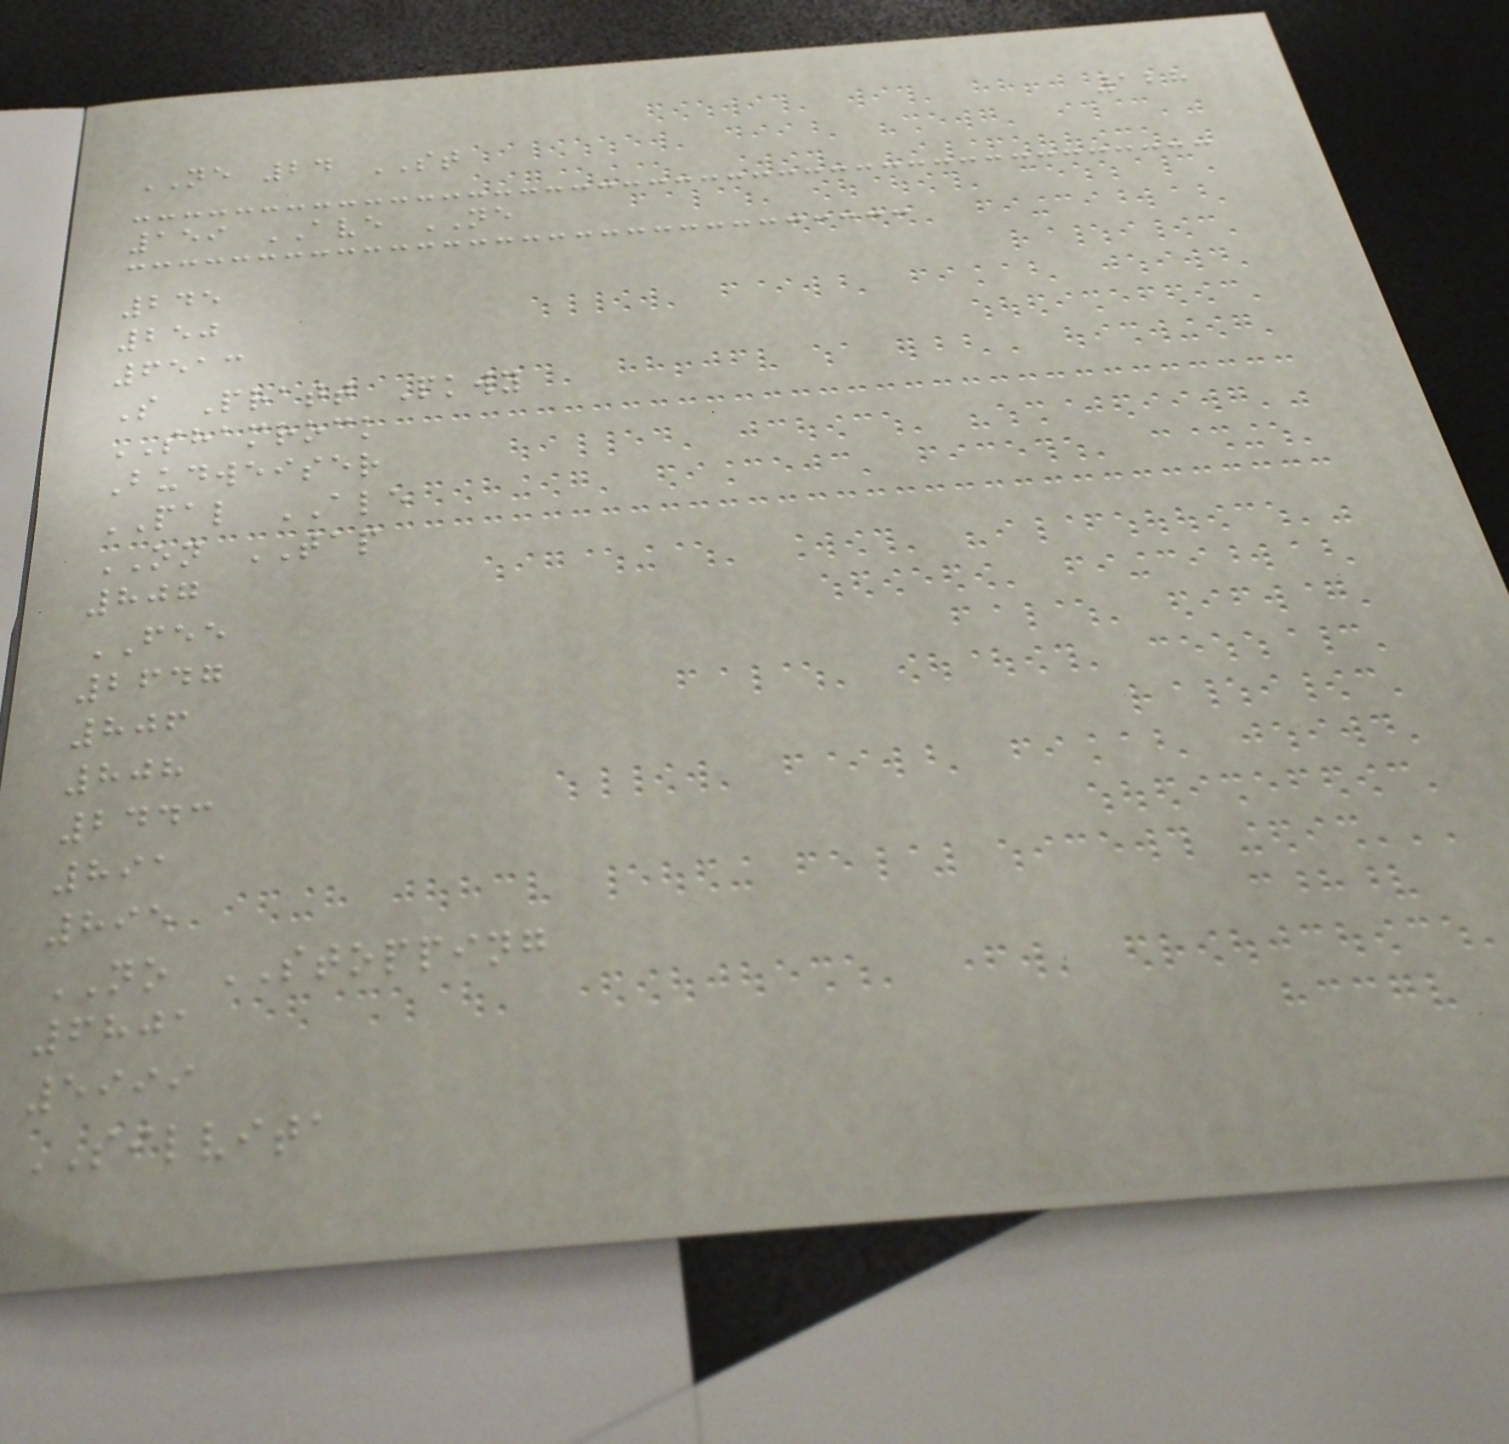128
NE 24 ST
159 AVE NE
245
250
6513
S Pratt Pkwy
SHAMROCK
Budweiser
PAL ALE
ON TAP
807
FEE
2647
806
808
2443
891
895
NO STOPPING
6801
5999
SILVITA
